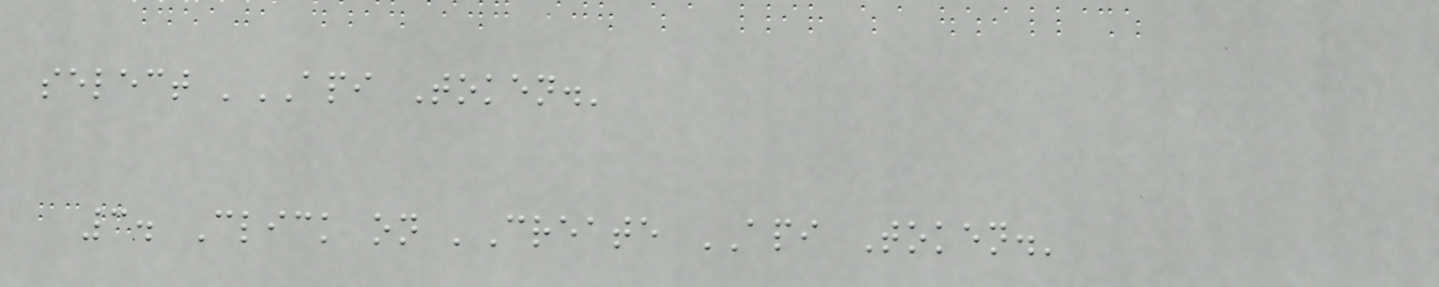select 'API Token.'
3. Click on 'Create API Token.'
